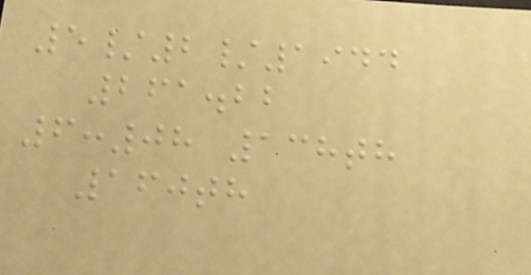5/2/1944
261.22
6:08 138th
160th
